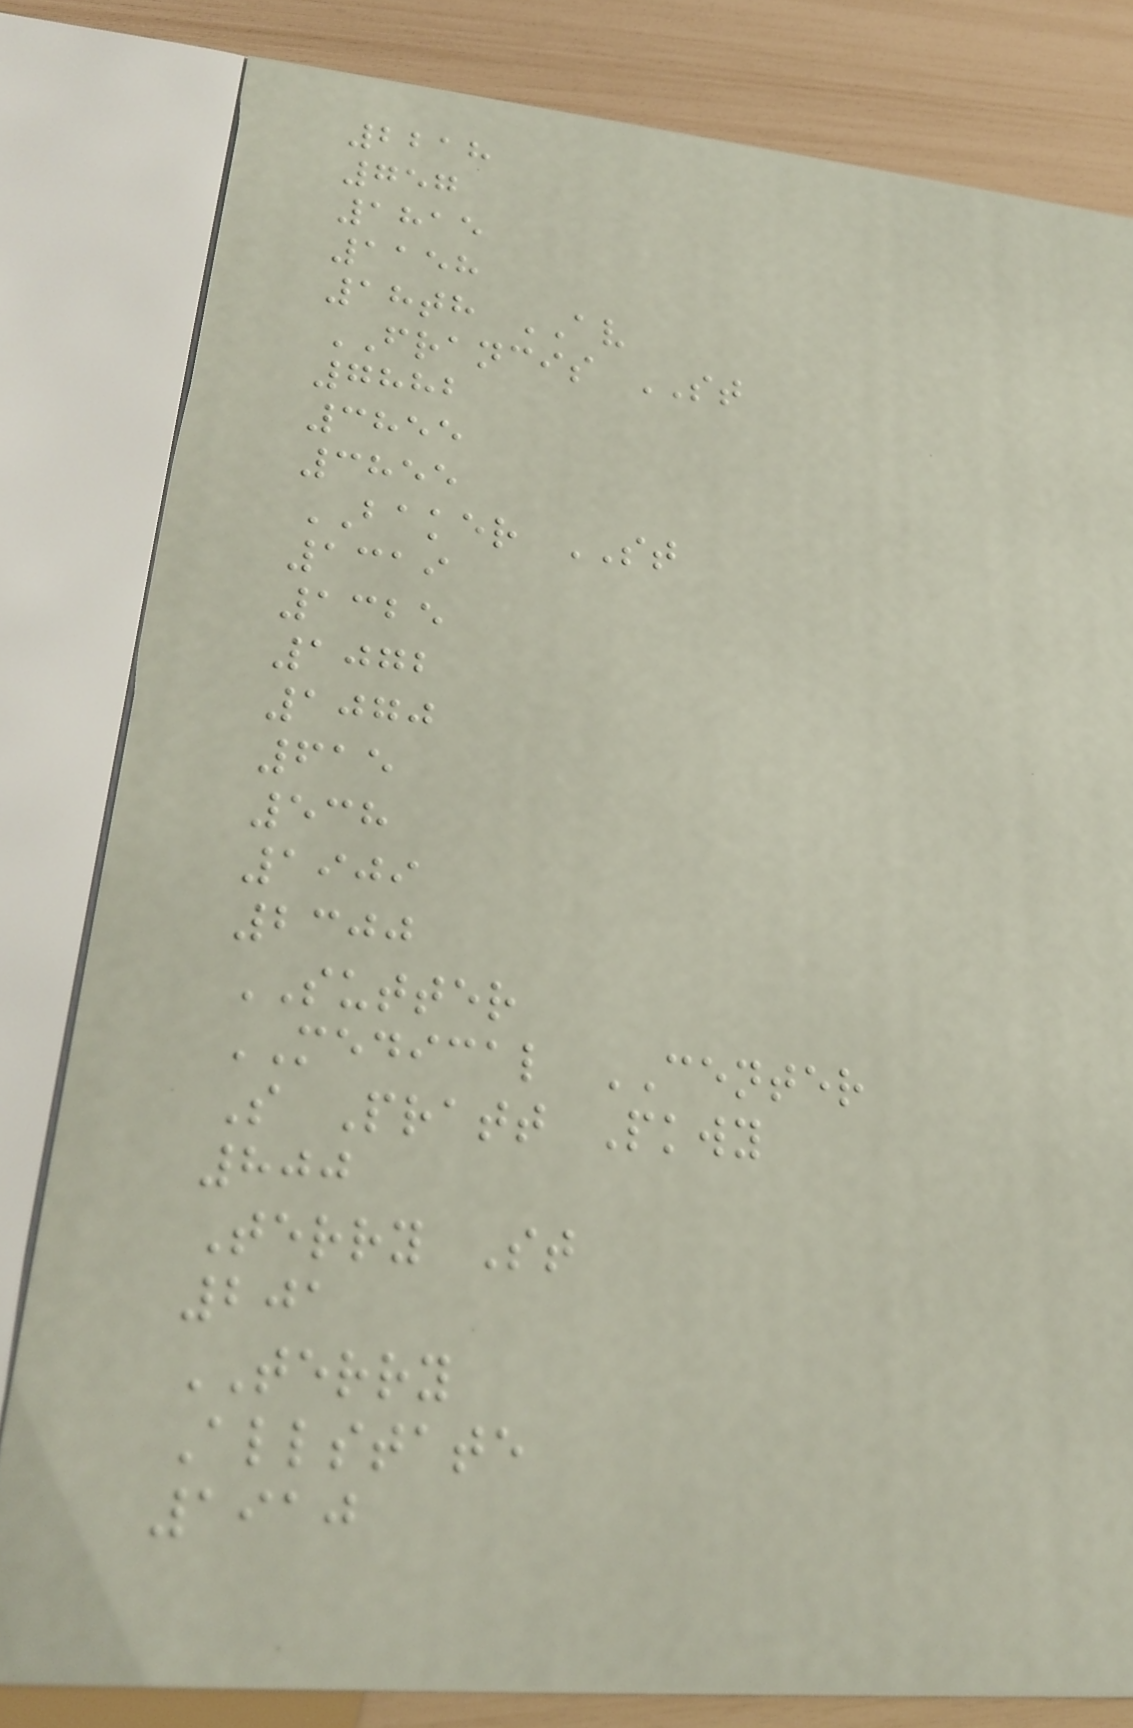2218
757
1815
1158
18th AV
FRANCIS ST
7882
3855
3855
BAKER ST
1319
1325
1072
1070
615
538
1909
2300
SUTTER
MEDICAL CENTER
S Pratt Pkwy
800
Terry St
201
TERRY
Allstate
1910
